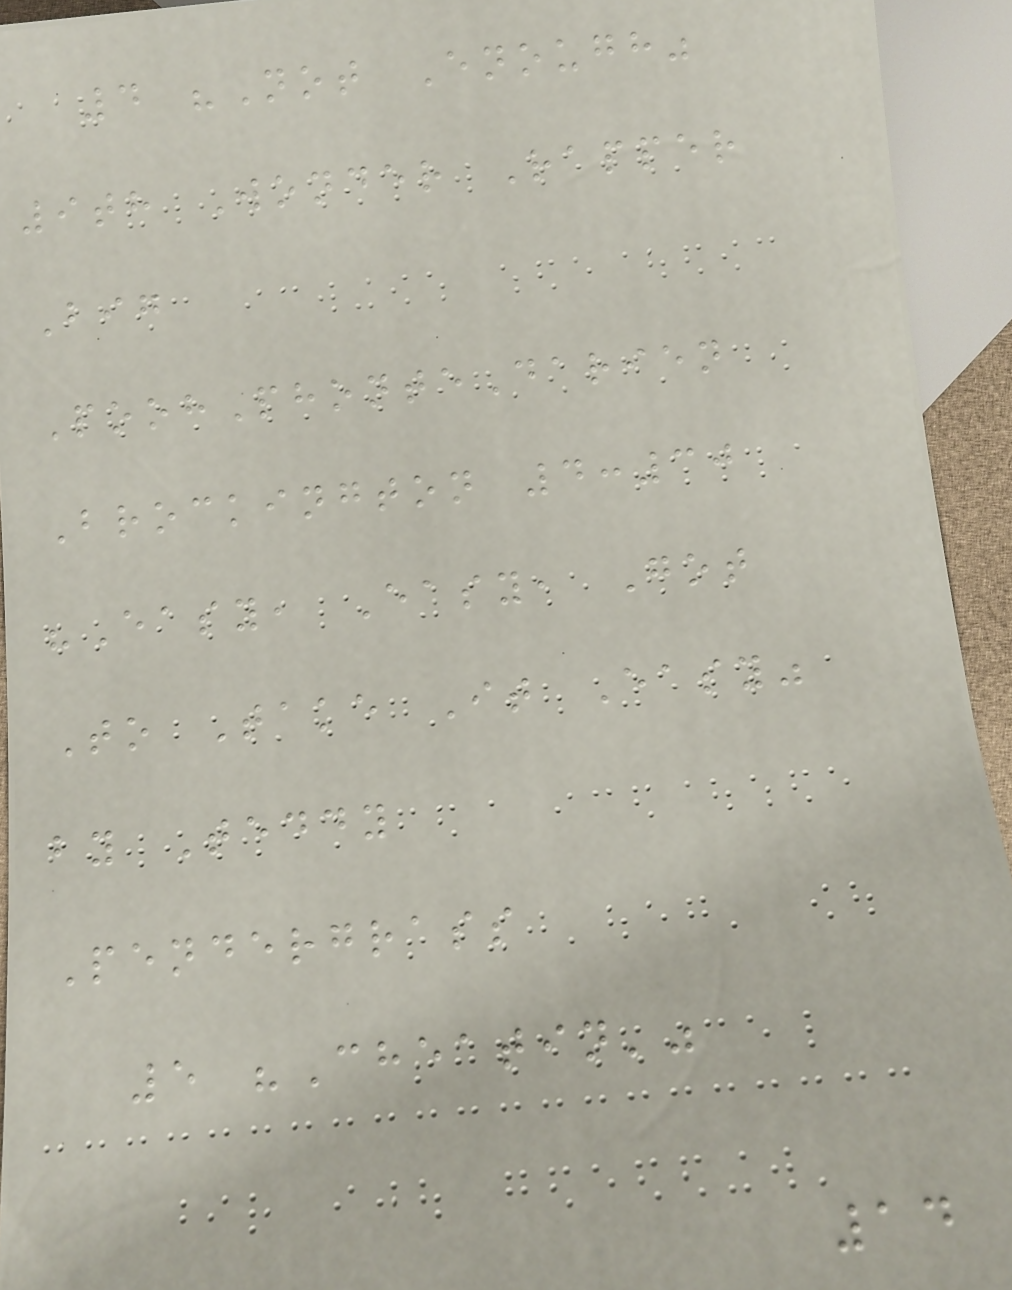4 "Not Enough"
9th Wonder Rapper
Big
PoohPhonteDarien
Brockington 4:30
"Easy, Easy, Got
To Take It Easy"
by Teddy
Pendergrass
5 "Cheatin'"
14
